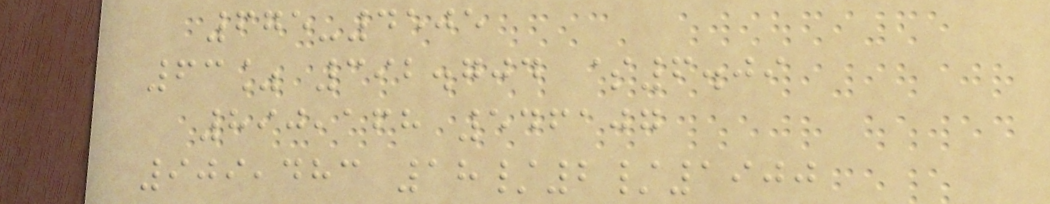675-4505
63% 392.704 $6.09
890,168 546107
909,483 18/2/1900
